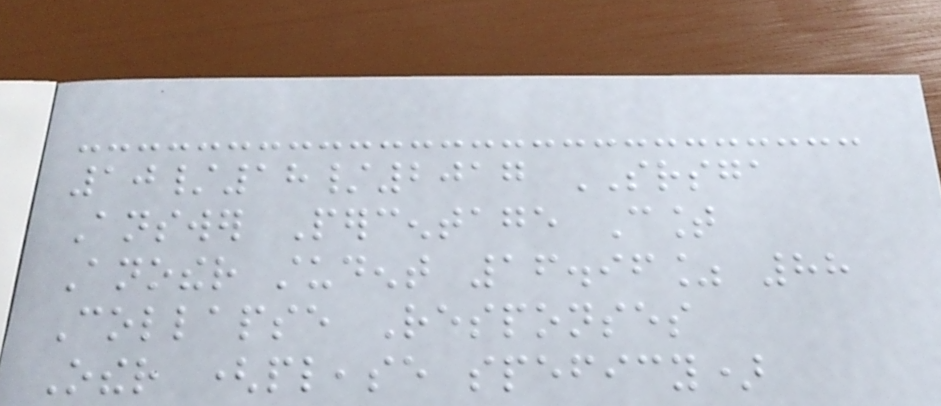10/18/2017 SRSGA
Answer Percentage Count
Another student 16.96% 88
Collapse Responses
Other (please speficy)
